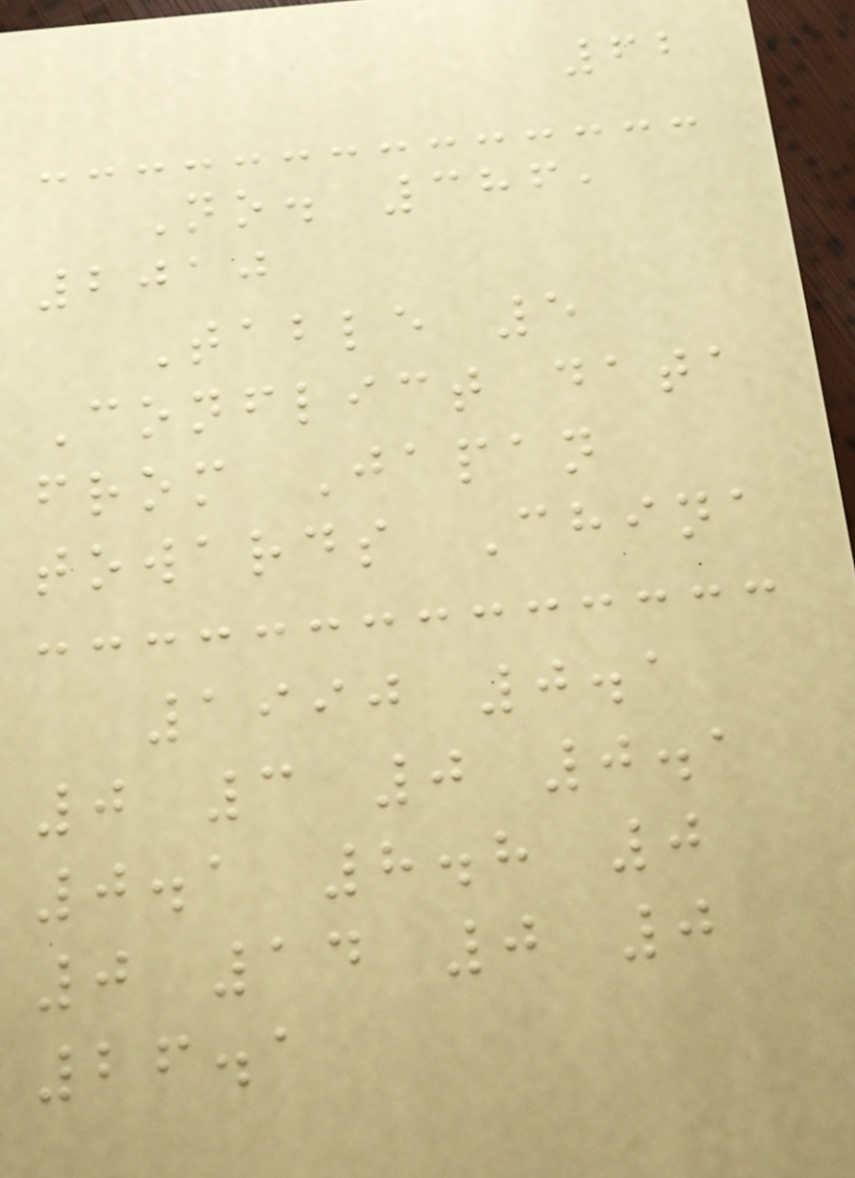62
No. 386,
2010
Table 5
Conflict data
from Japan
towards China
1990 0.1
0 3 0 0.1
0.1 8.8 0
0 14 0 0
26.1
